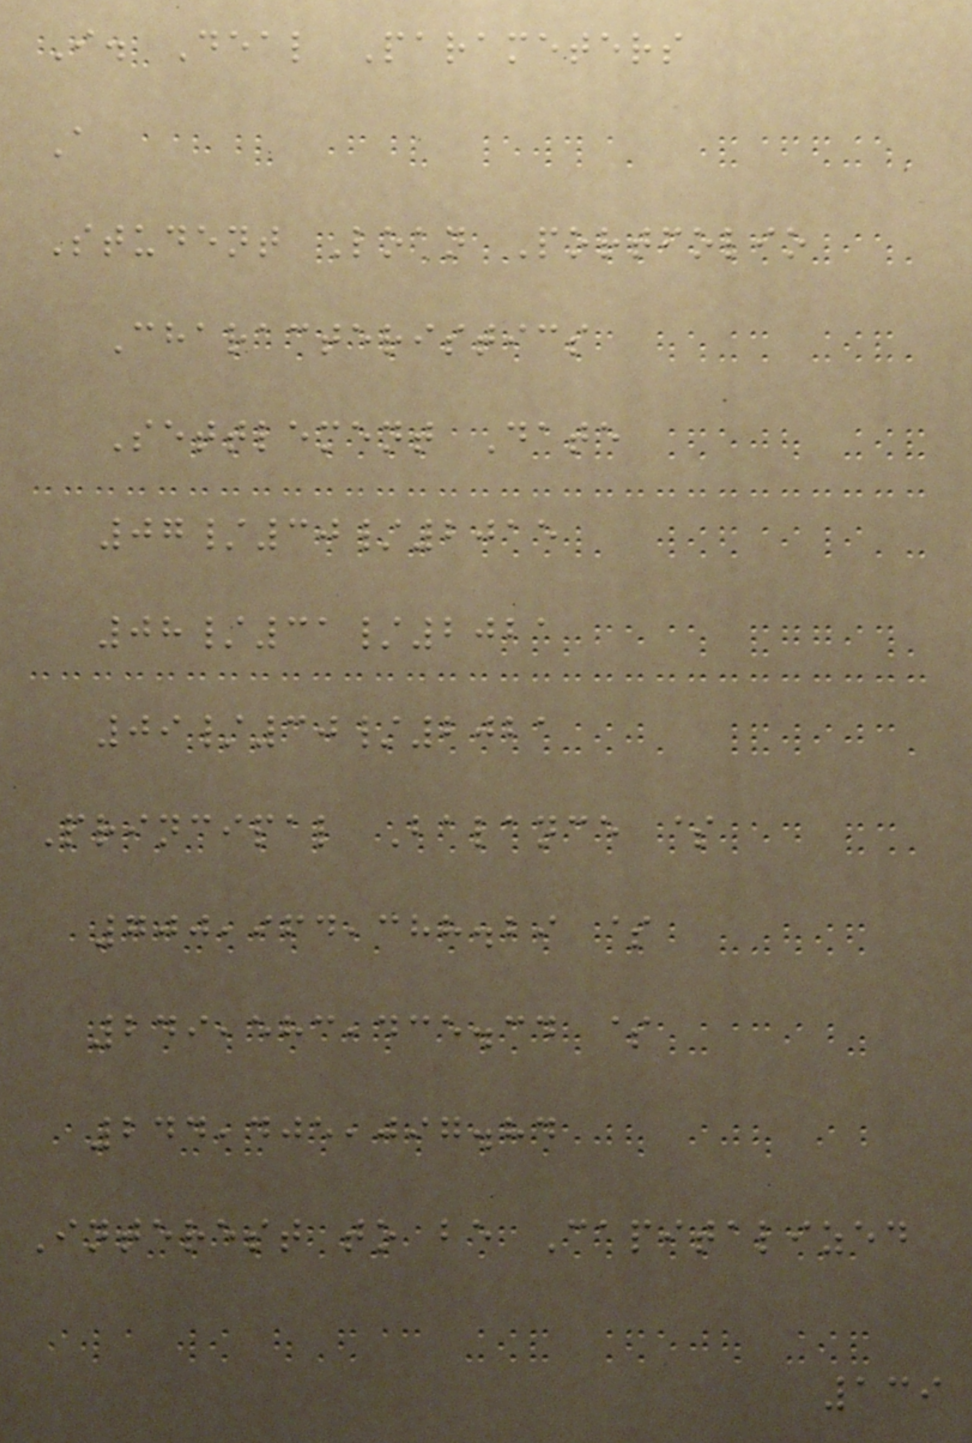I. Deal Parameters
A
Student Loan Portfolio
Characteristics
Settlement Date
07/30/2015
08/31/2021
09/30/2021
Principal Balance $
700,964,388.29 $
249,583,435.34 $
244,405,097.84
Interest to be Capitalized
139
